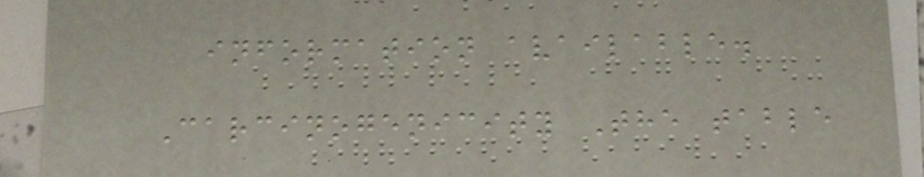information available.
Carcinogenicity The table
